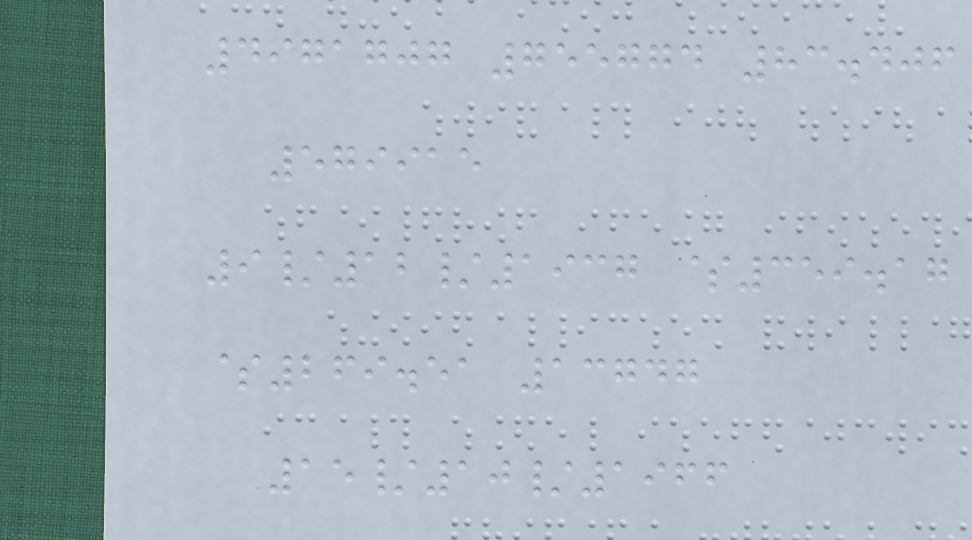4971707 755774 83.406
579915
9/12/1937 $359.17
$269.51 13747
15/10/1966
